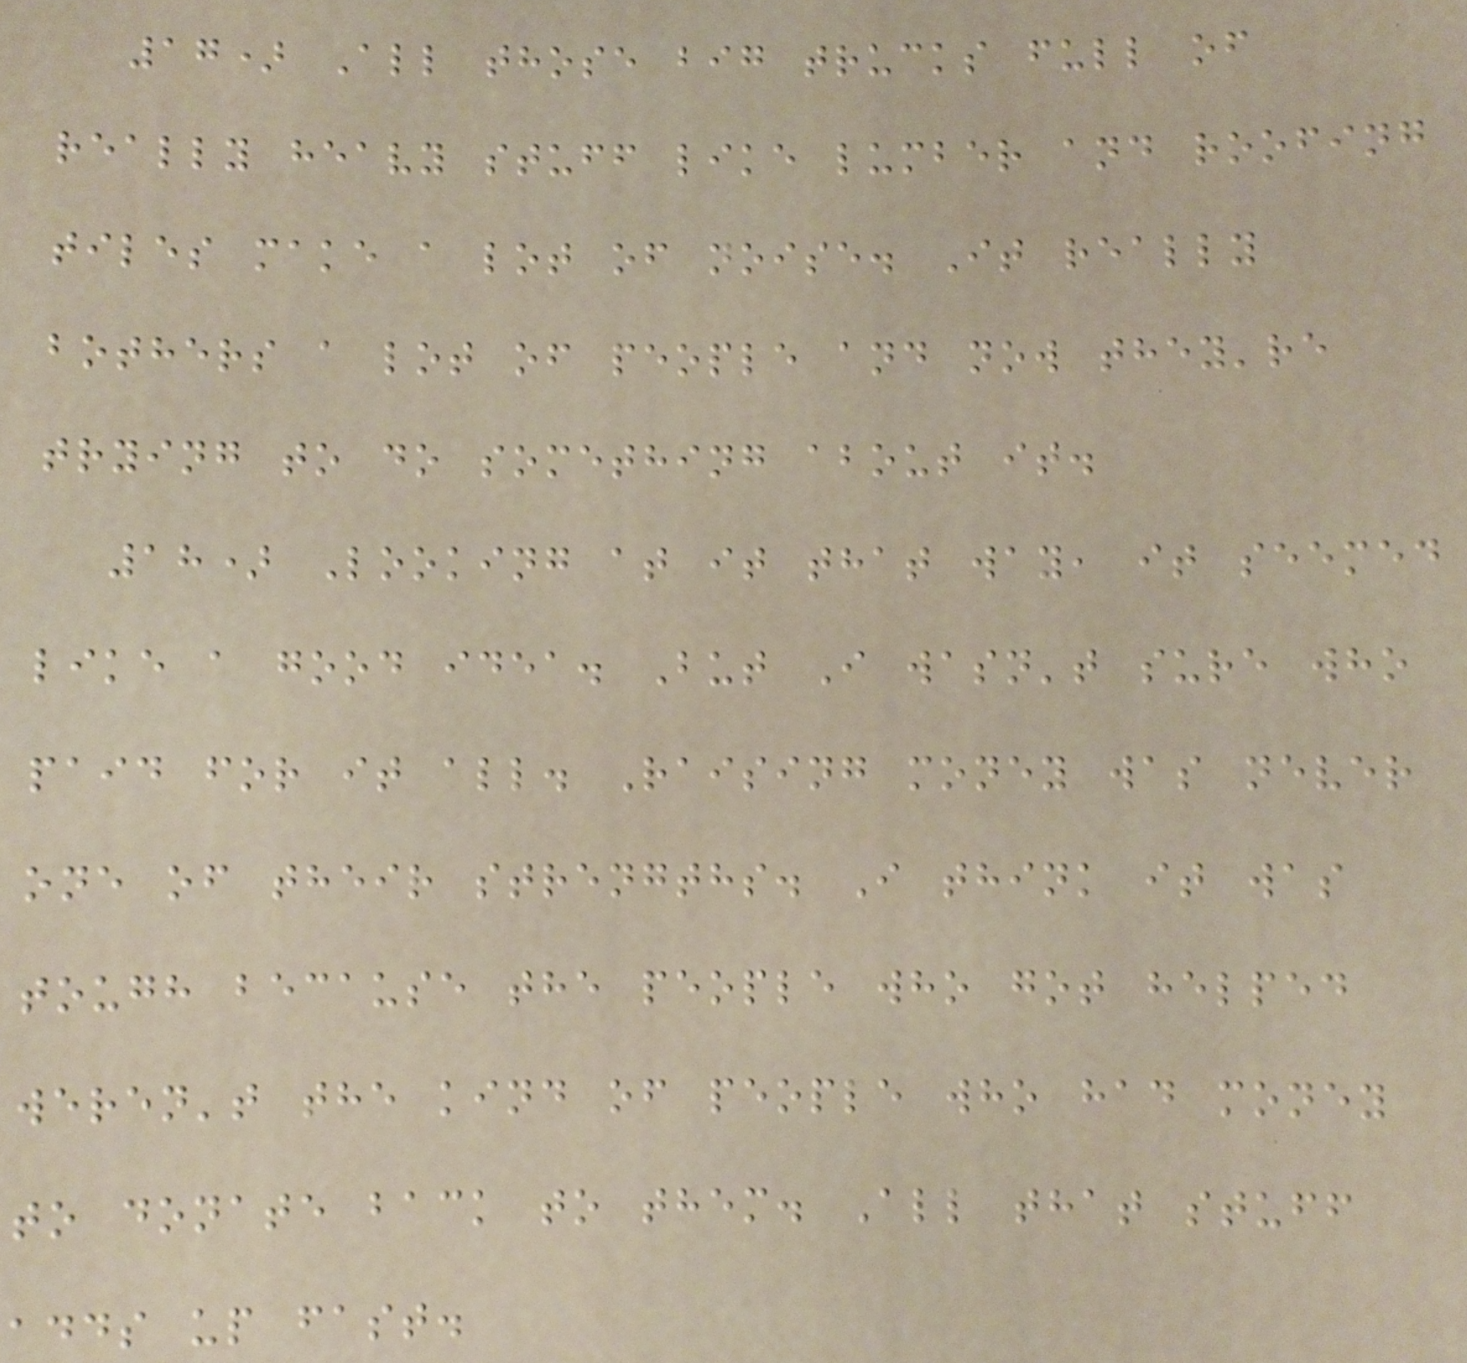17) All those big trucks full of
really heavy stuff like lumber and roofing
tiles make a lot of noise. It really
bothers a lot of people and now they're
trying to do something about it.
18) Looking at it that way, it seemed
like a good idea. But I wasn't sure who
paid for it all. Raising money was never
one of their strengths. I think it was
tough because the people who got helped
weren't the kind of people who had money
to donate back to them. All that stuff
adds up fast.
